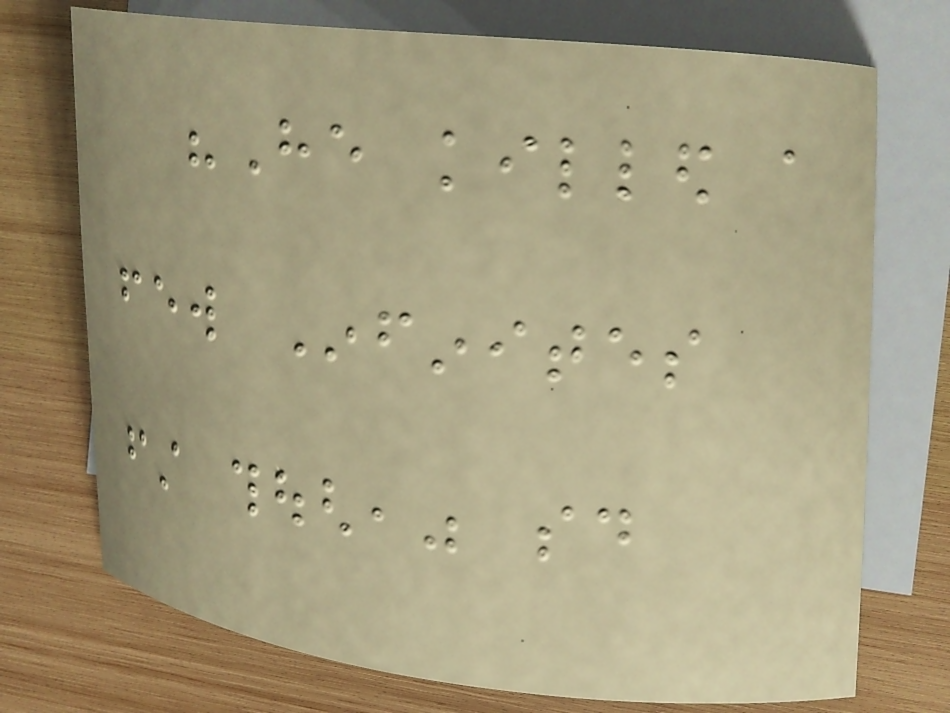"He killed a
few Infinites
first though," said
